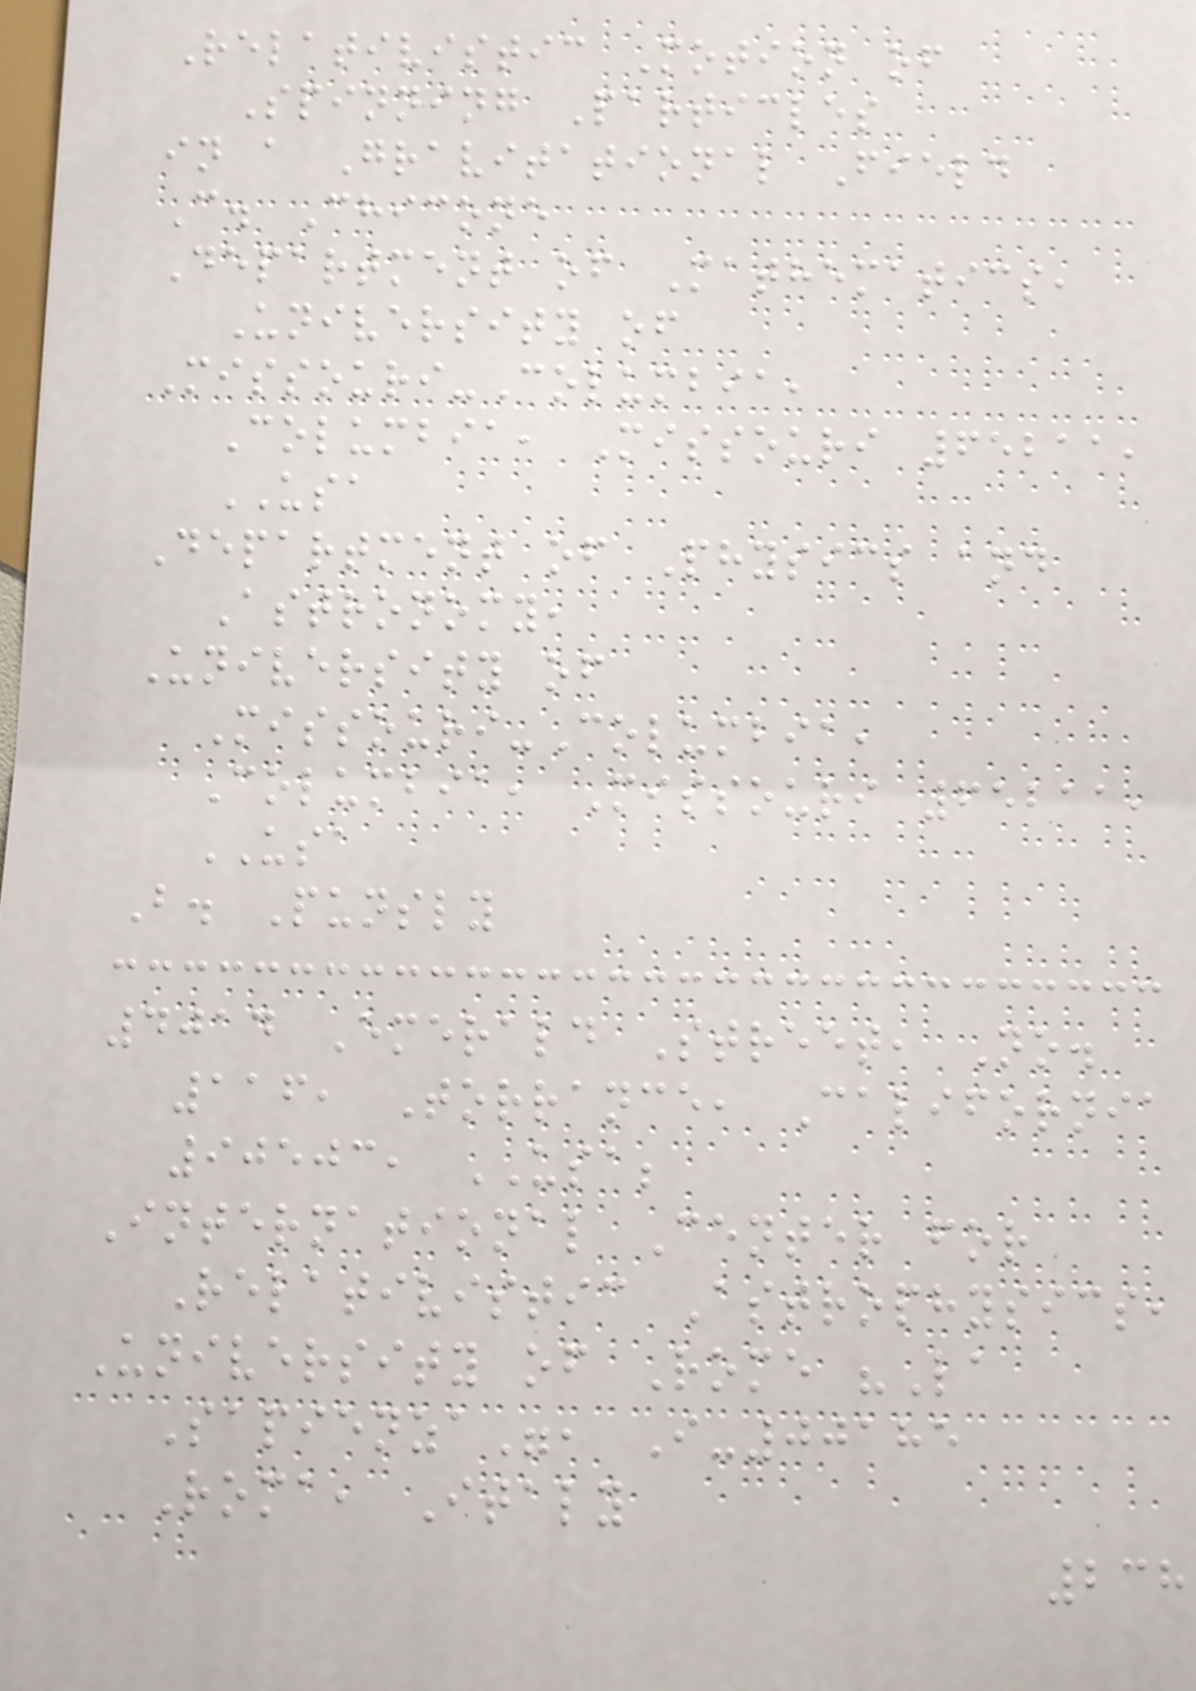Relativistic Motion of
Spinning Particles
in a Gravitational Field
C. Chicone
Department of Mathematics,
University of
Missouri-Columbia,
Columbia, Missouri 65211,
USA
Department of Physics and
Astronomy,
University of
Missouri-Columbia,
Columbia, Missouri 65211,
USA
B. Punsly
4014 Emerald Street, No.
116, Torrance, California
90503, USA;
International Center for
Relativistic Astrophysics,
University of Rome "La
Sapienza", I-00185
Roma, Italy
238
